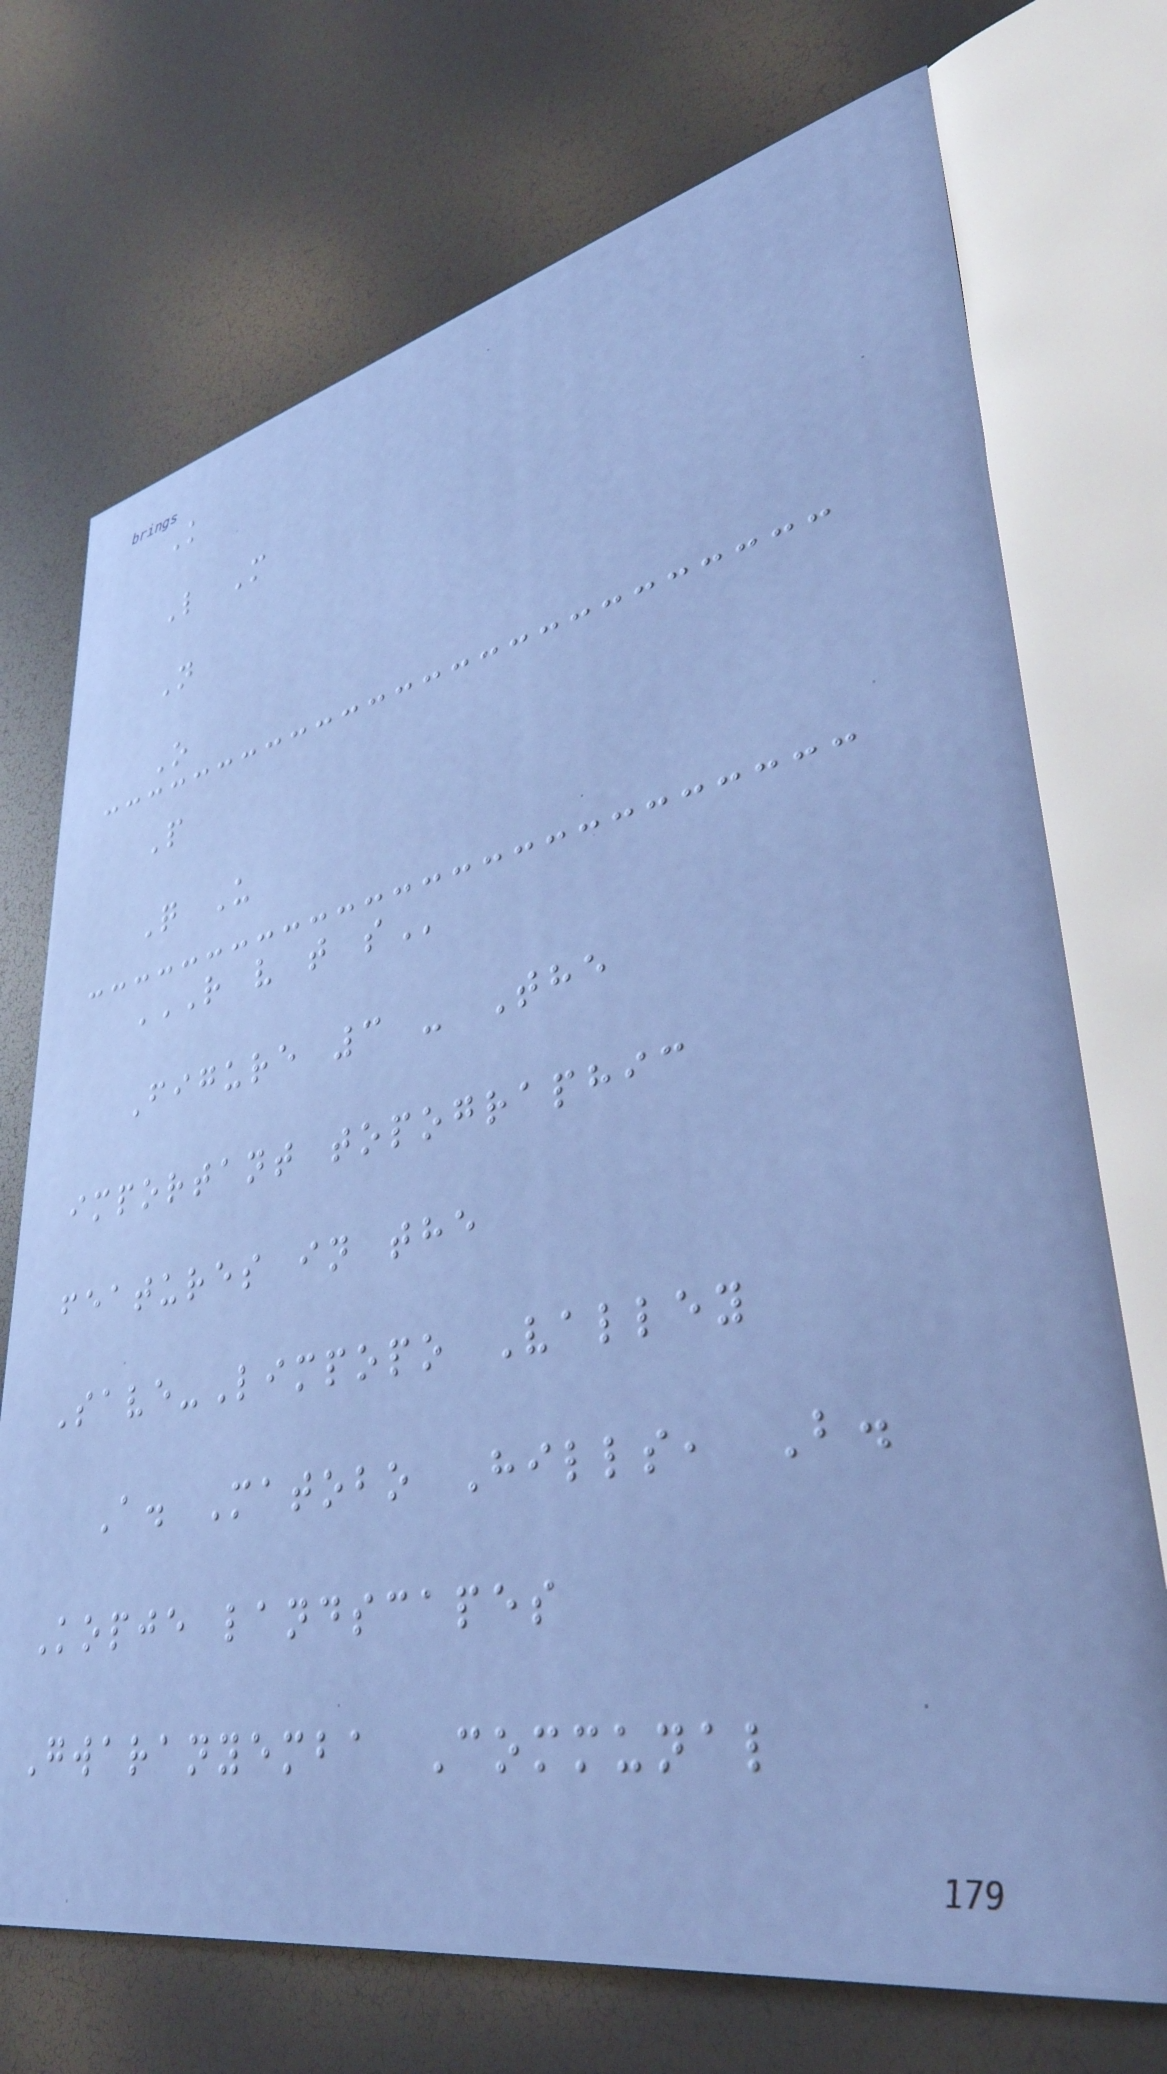K
L M
N
O
P
Q U
R V T S
Figure 3 - The
important topographic
features in the
Save-Limpopo Valley
A. Matobo Hills, B.
Kopje landscapes
Gwaranyemba Communal
